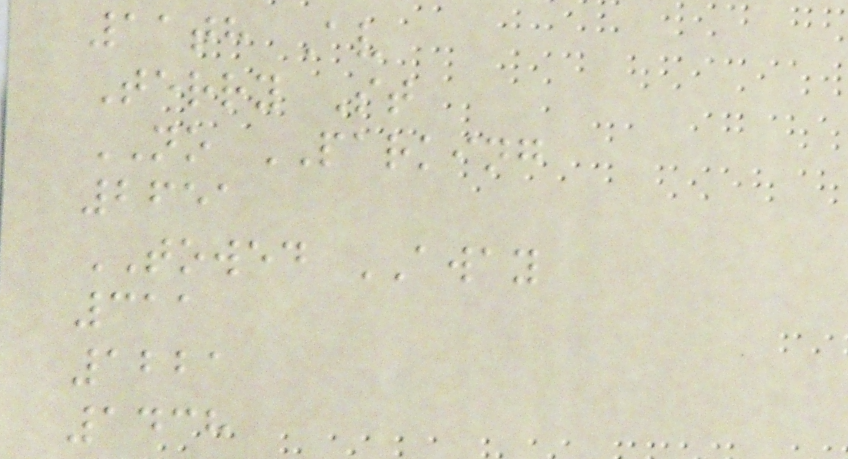11th Av
Terry St
NO PARKING
2651
TOWED AWAY
311
1221
1438
